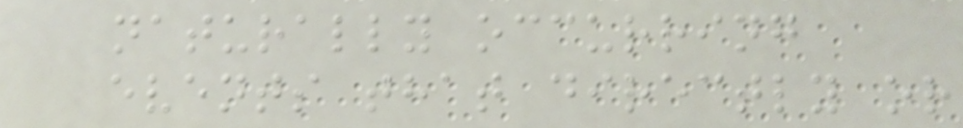naturally occurring
events that directly or
